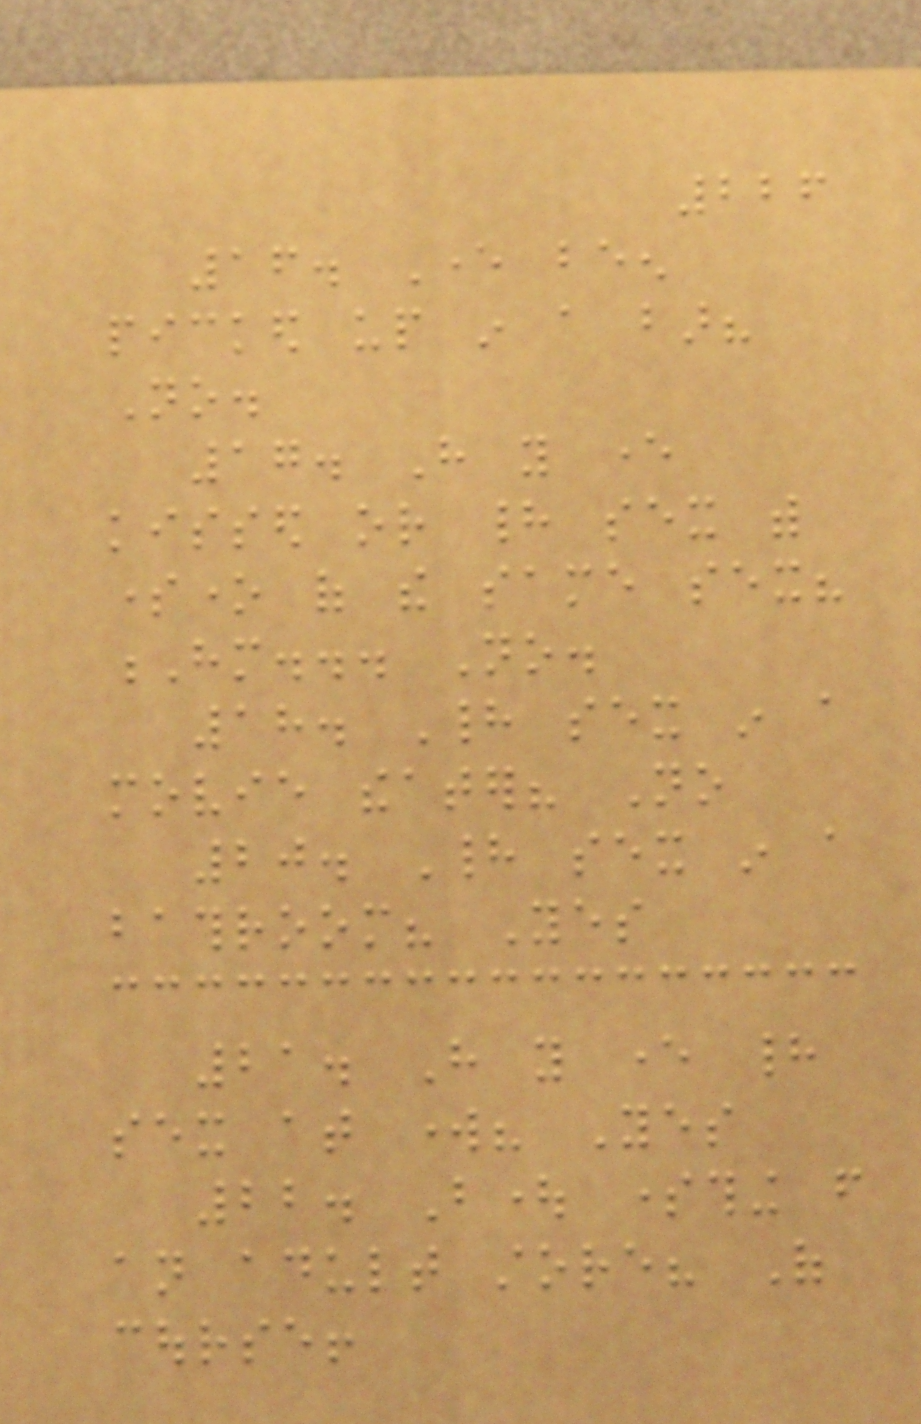226
16. Ever been
picked up in a bar?
No.
17. Have you ever
kissed or had sex with
someone of the same sex?
Hm... No.
18. Had sex in a
movie theater? No
20. Had sex in a
bathroom? Yes
21. Have you ever had
sex at work? Yes
22. Bought something from
an adult store? Of
course!
